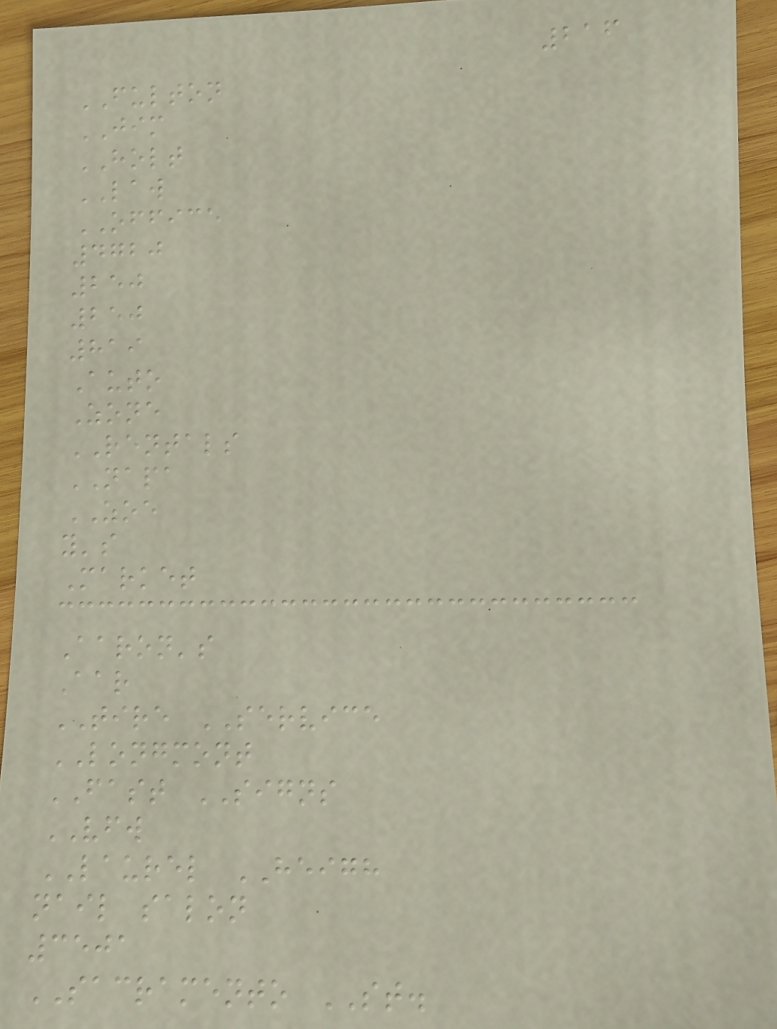216
FULTON
JIM
HOLT
LAW
OFFICE
4720
250
250
819
Auto
Zone
RENTALS
NAPA
ZOE
y's
Market
Aaron's
Aar
TIRE SERVICE
LONGMONT
FAST SIGNS
VFW
LAUREL HEIGH
nail salon
3501
SACRAMENTO ST.
